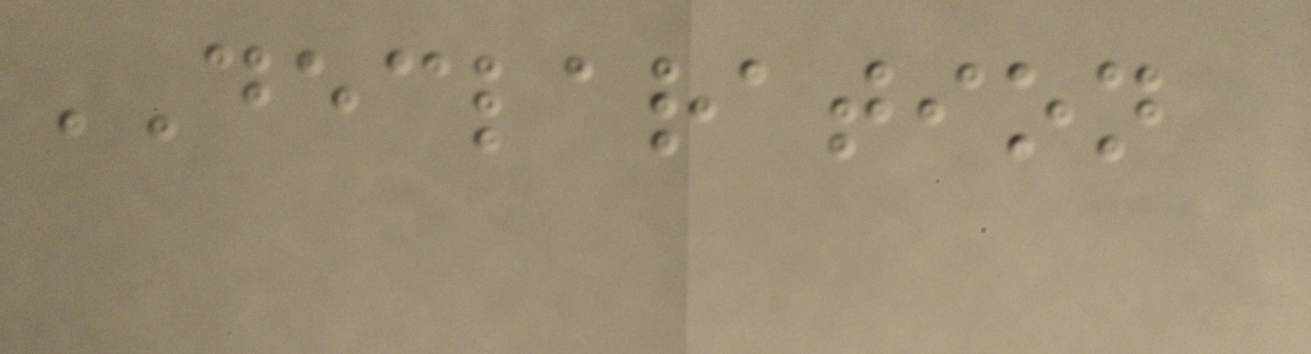DECLARATION
